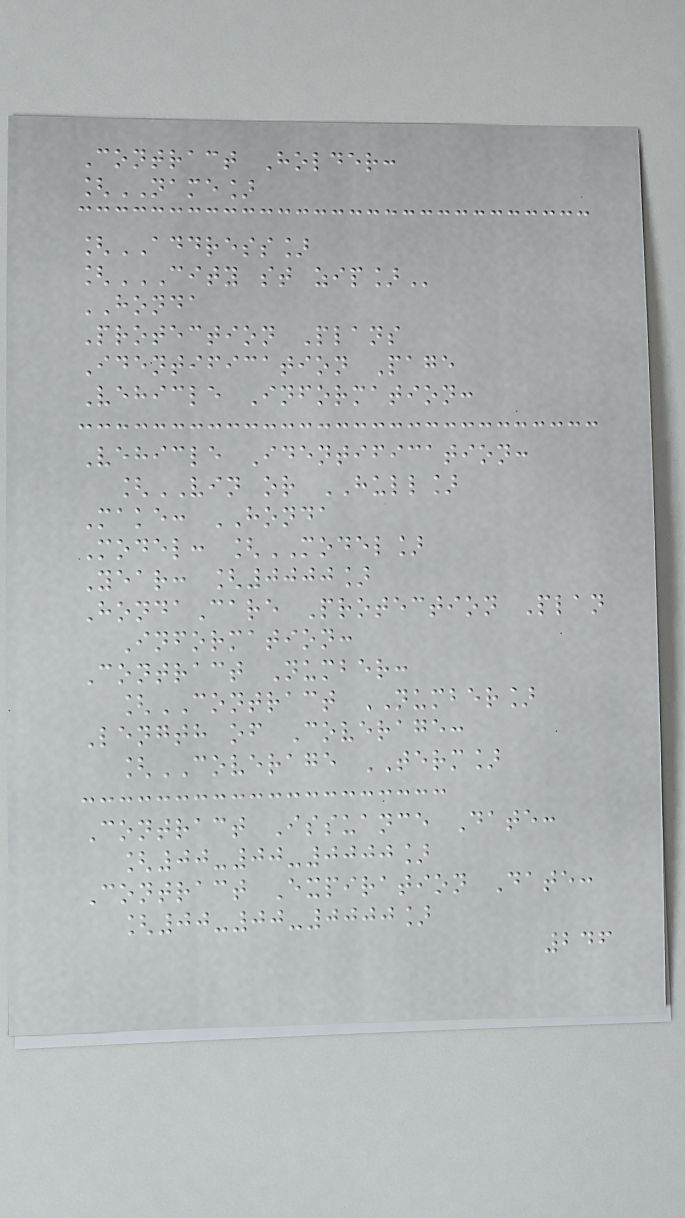Contract Holder:
[NAME]
[ADDRESS]
[CITY ST ZIP]
HONDA
Protection Plans
Identification Page
Vehicle Information:
Vehicle Identification:
[VIN or HULL]
Make: HONDA
Model: [MODEL]
Year: [0000]
HondaCare Protection Plan
Information:
Contract Number:
[CONTRACT NUMBER]
Length of Coverage:
[COVERAGE TERM]
Contract Issuance Date:
[00-00-0000]
Contract Expiration Date:
[00-00-0000]
246
